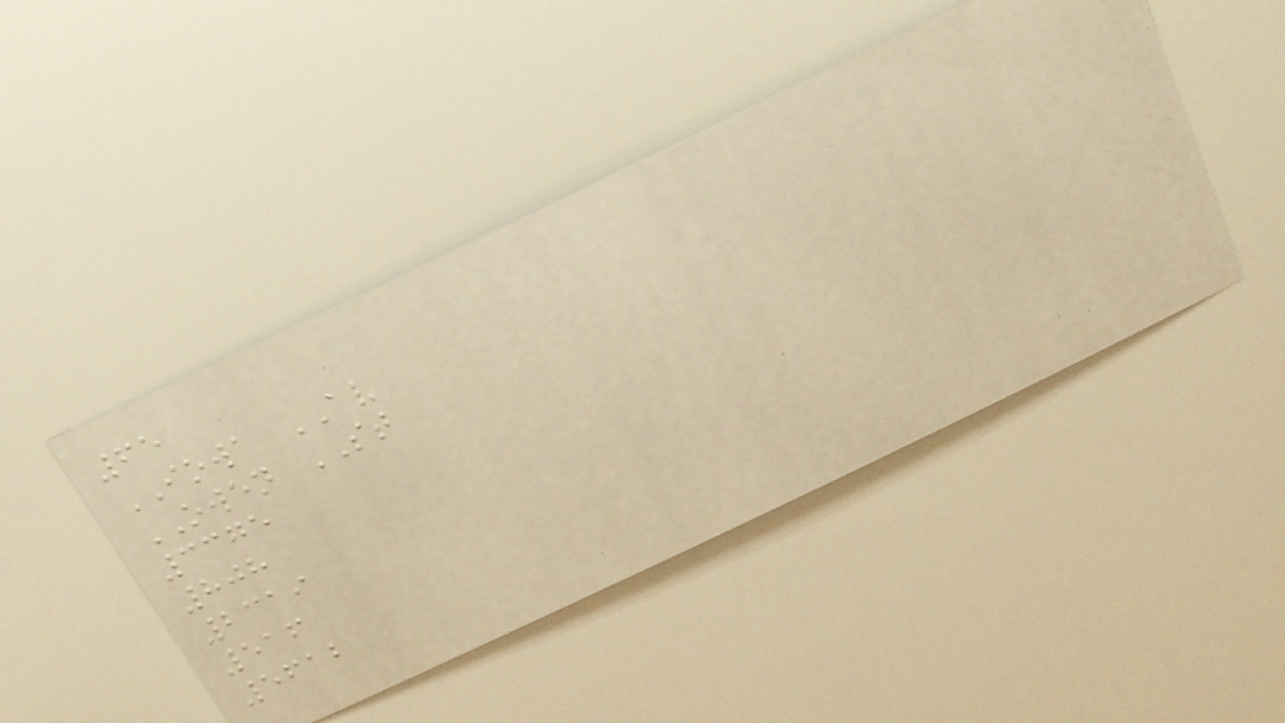65
IOWA AV
OWEN ST
3375
808
2319
516
5612
